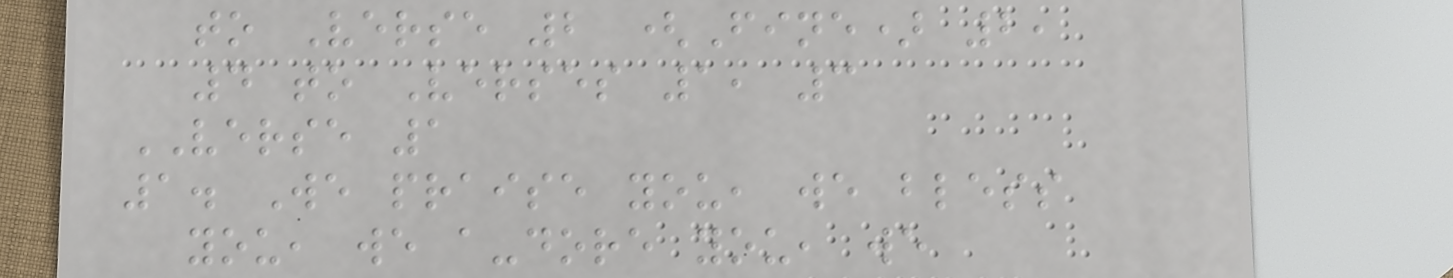to Verse 2 (Fine) 2,
4 to Verses 1, 3
VERSE 1
1. We praise you, we bless
you, we a-dore you, we
